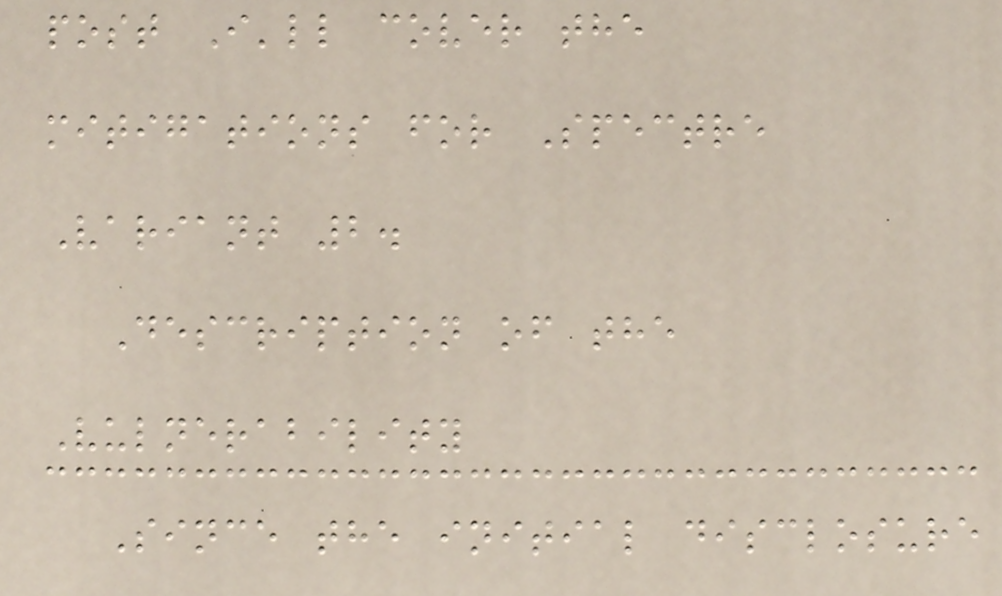post I'll cover the
mitigations for Spectre
Variant 2.
Description of the
Vulnerability
Since the initial disclosure
